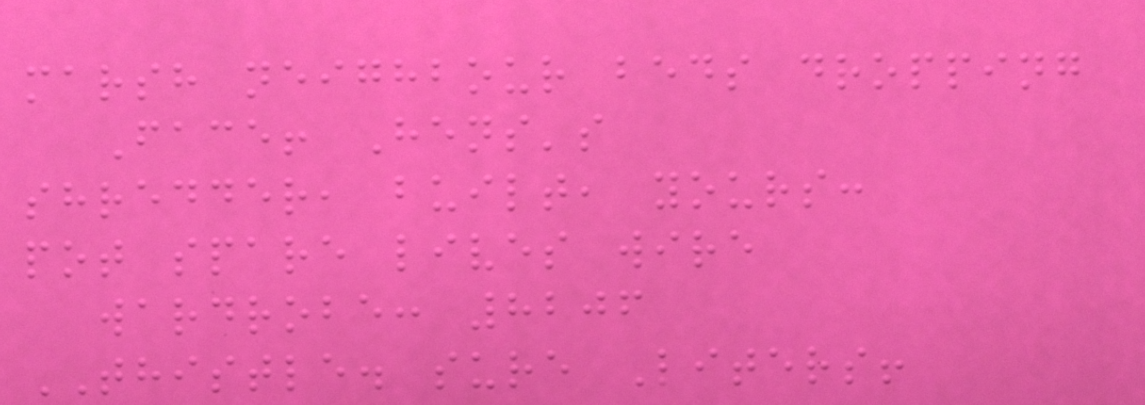marsh neighbour beds dropping
Face! Hens's
shredder, built, yours:
pot spare lives wire
wardrobe: 8206
THISTLE. sure Liters!
